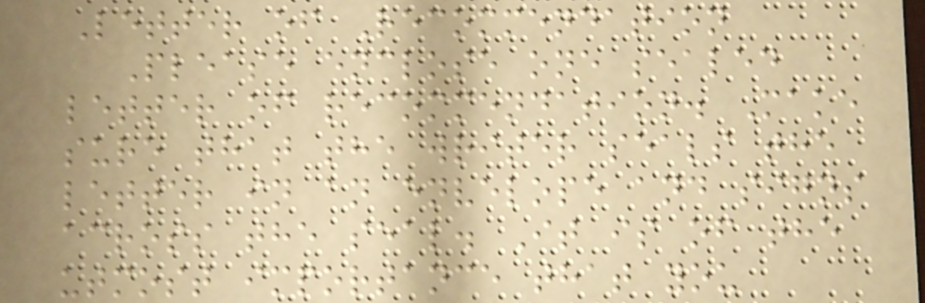Letter of Recommendation
Please enclose one sealed
letter of recommendation. Make
sure that the writer seals the
letter in an envelope and signs
across the seal. It is of the
utmost importance that you
